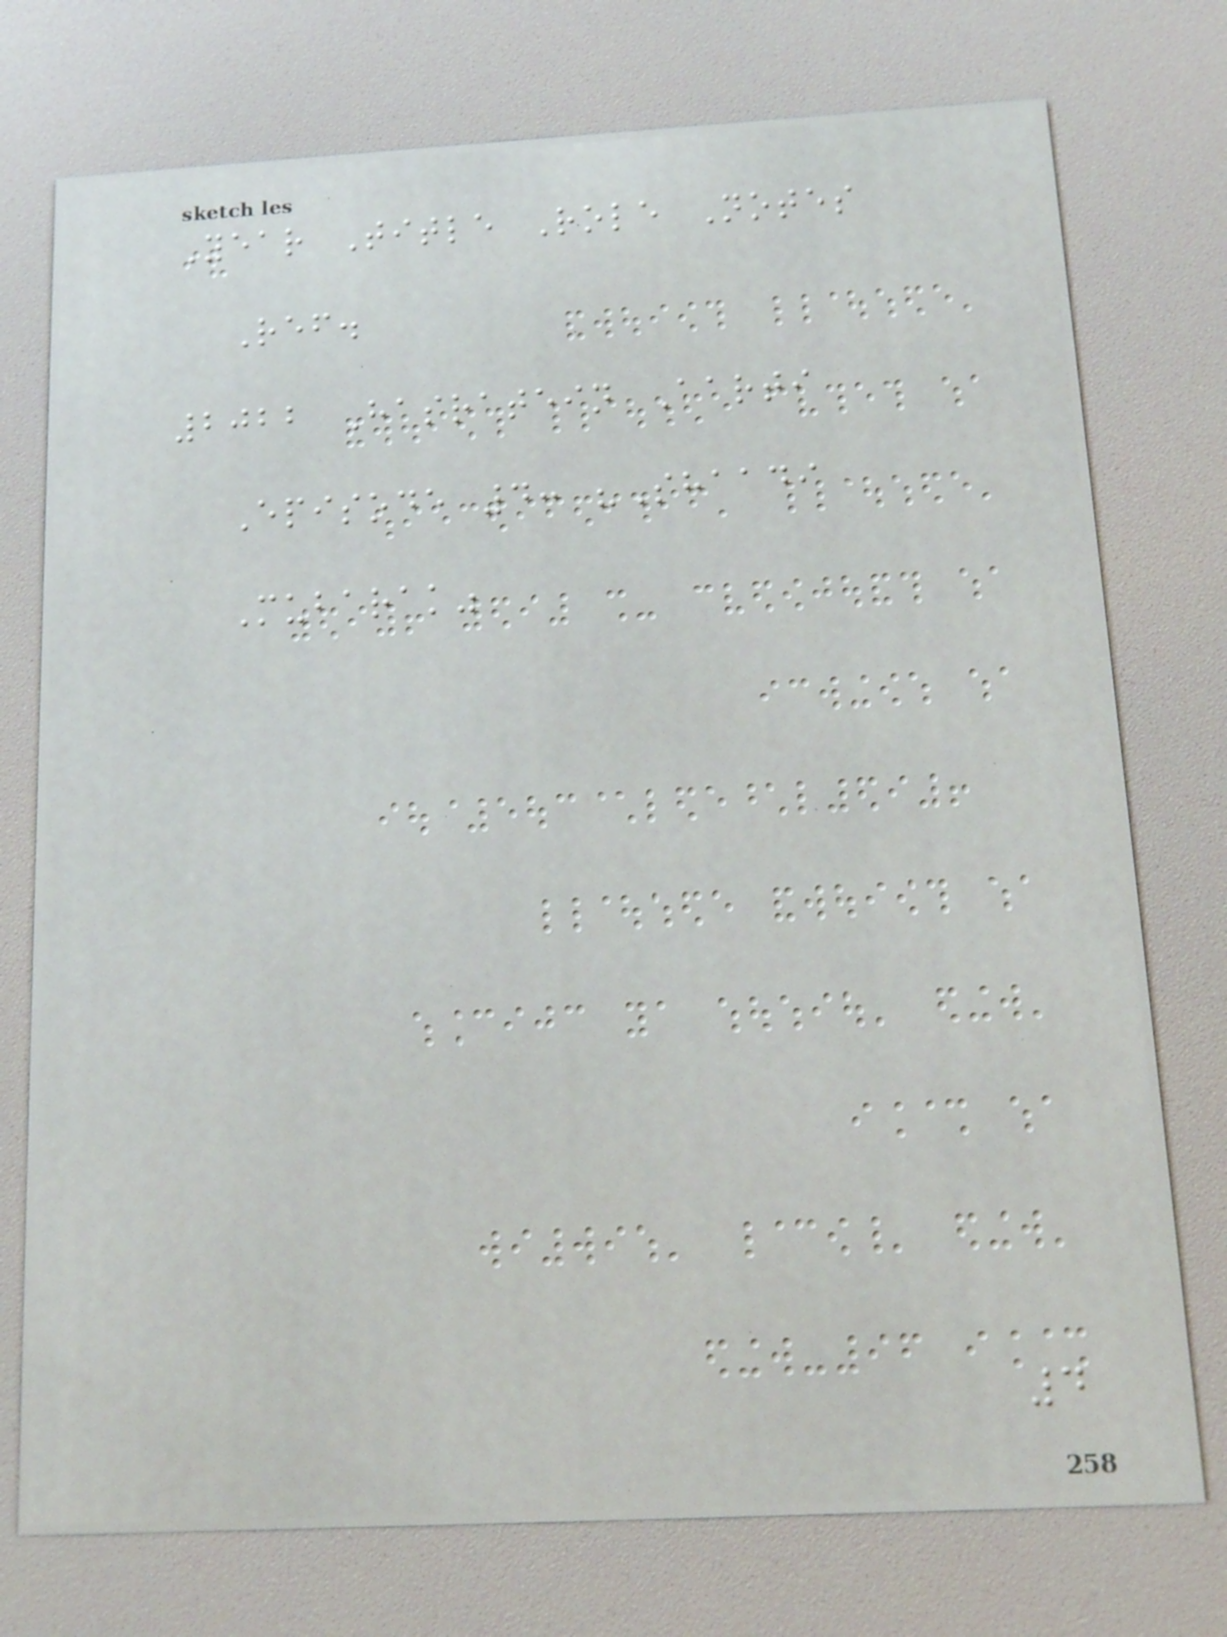Year Title Role Notes
Ref.
2022 Hasratein Aarti
Episode 4: "Shaadi
Mubarak"
4
